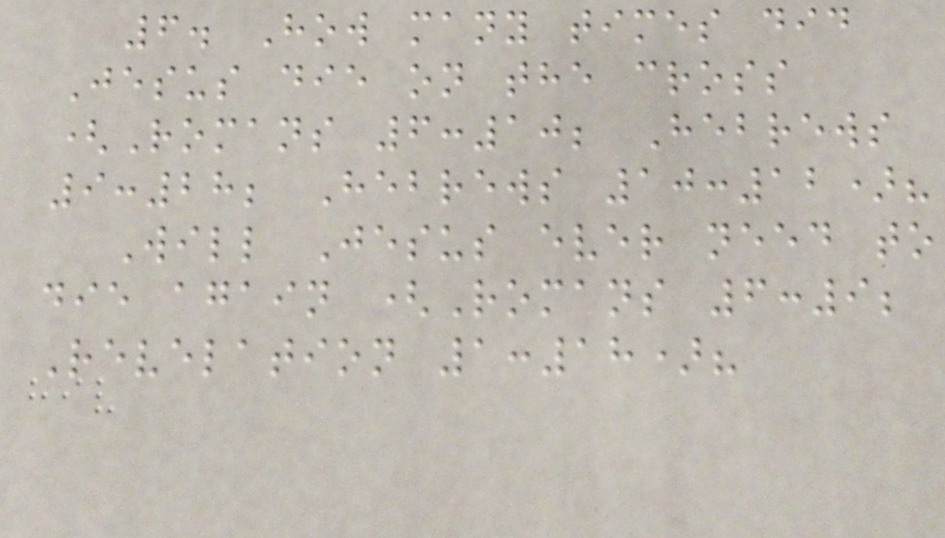6. How many times did
Jesus die on the cross
(Romans 6:10; Hebrews
9:28; Hebrews 10:12)?
Will Jesus ever need to
die again (Romans 6:9;
Revelation 1:18)?
